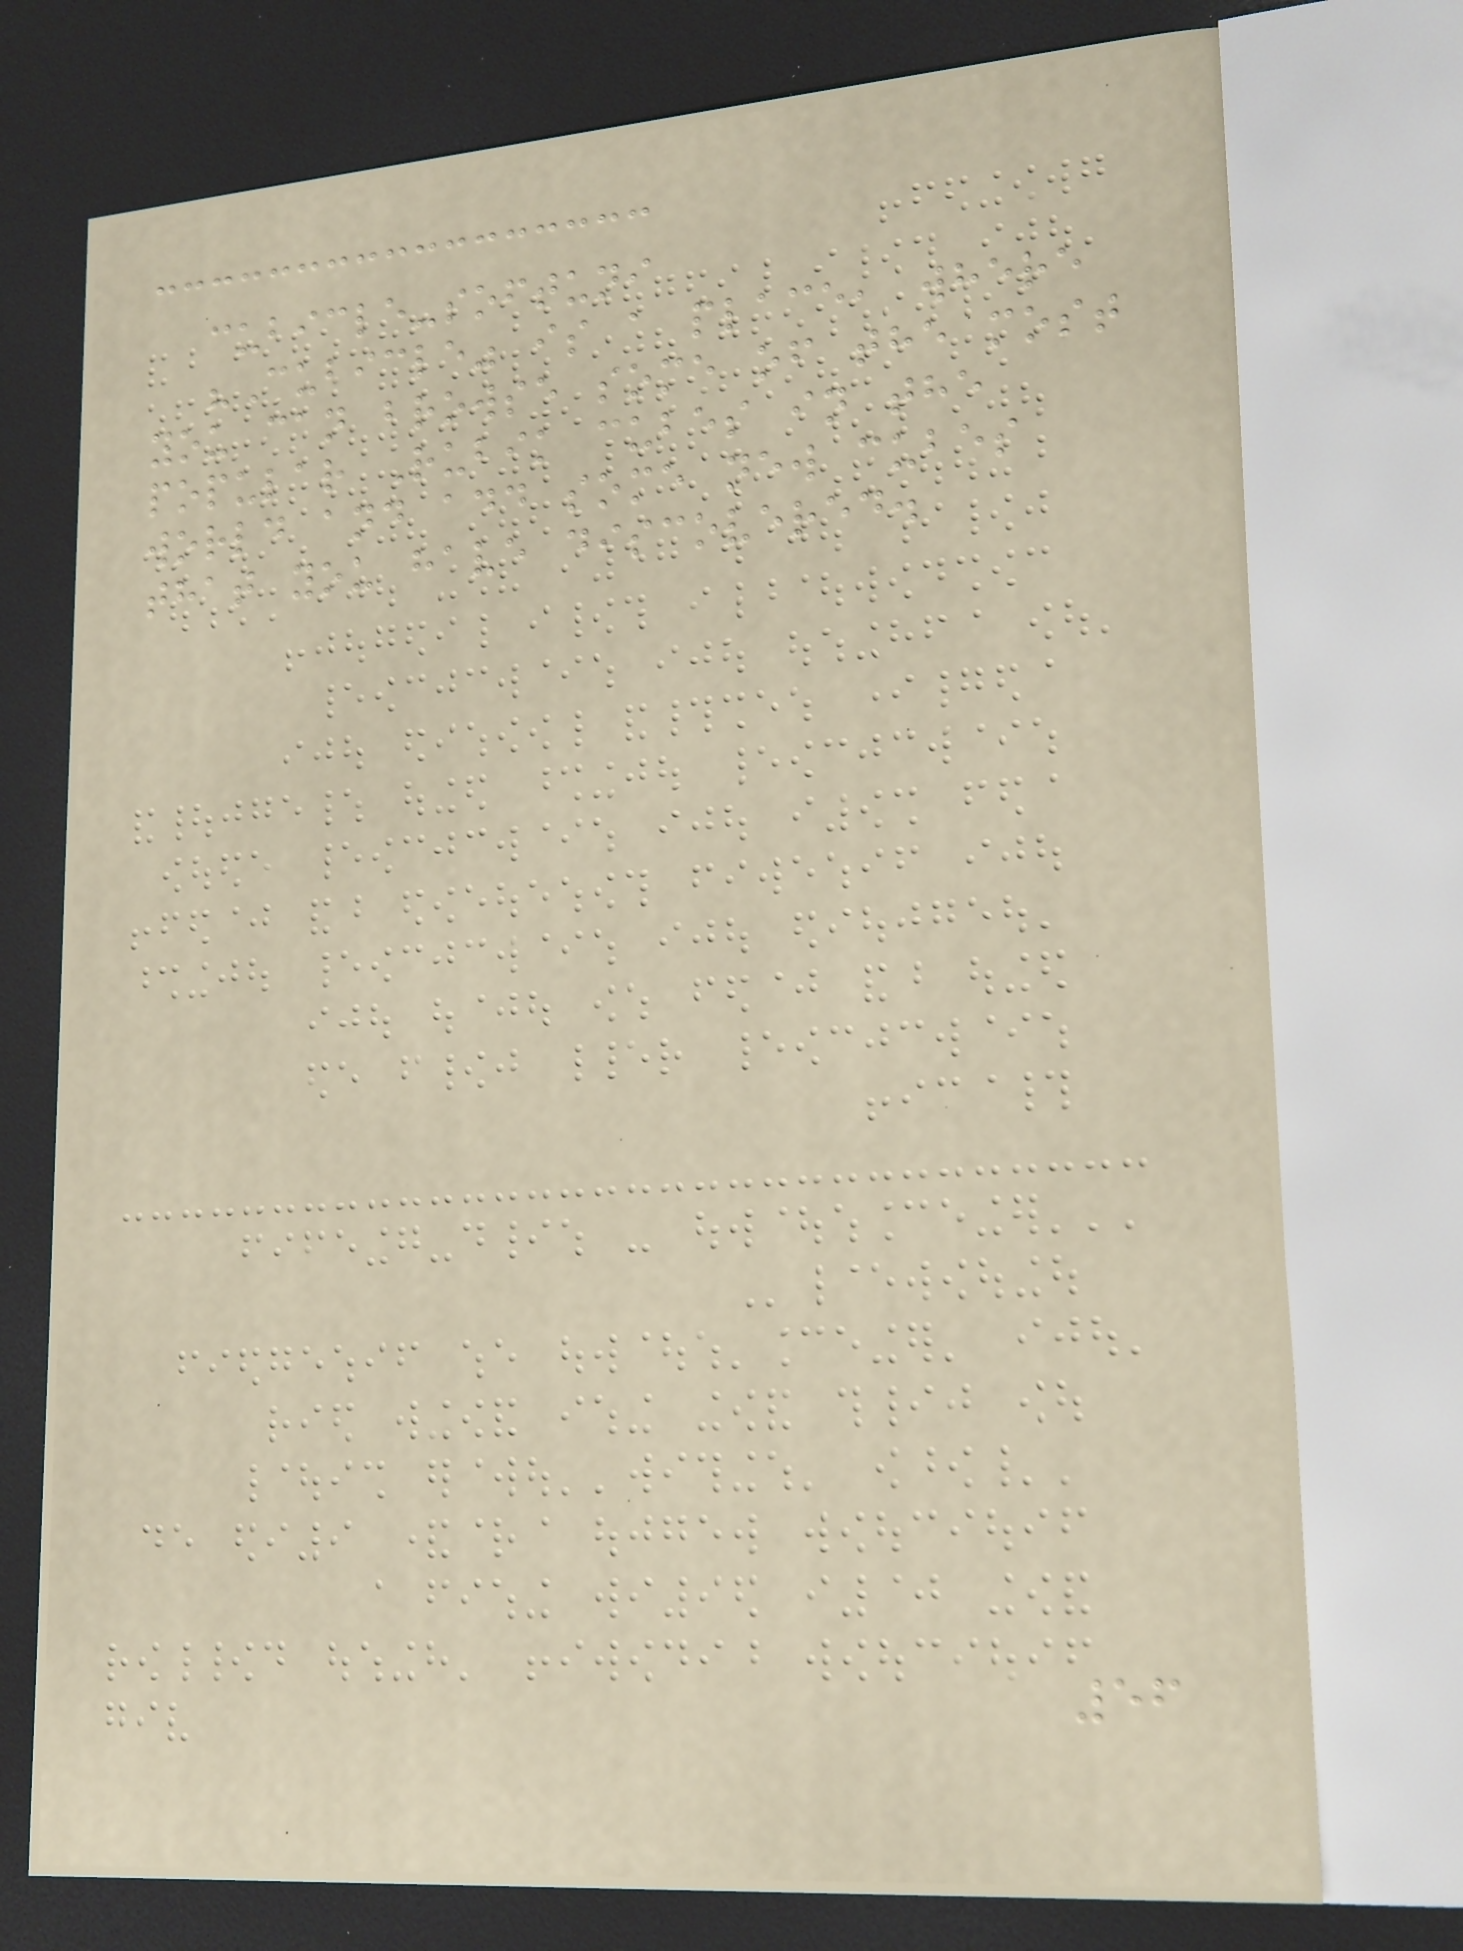cubicle-softuni
"Cubicle" is a place, where
you can browse some of the most
popular Rubik cubes in the
world and add some new cubes
that you have discovered.
56
